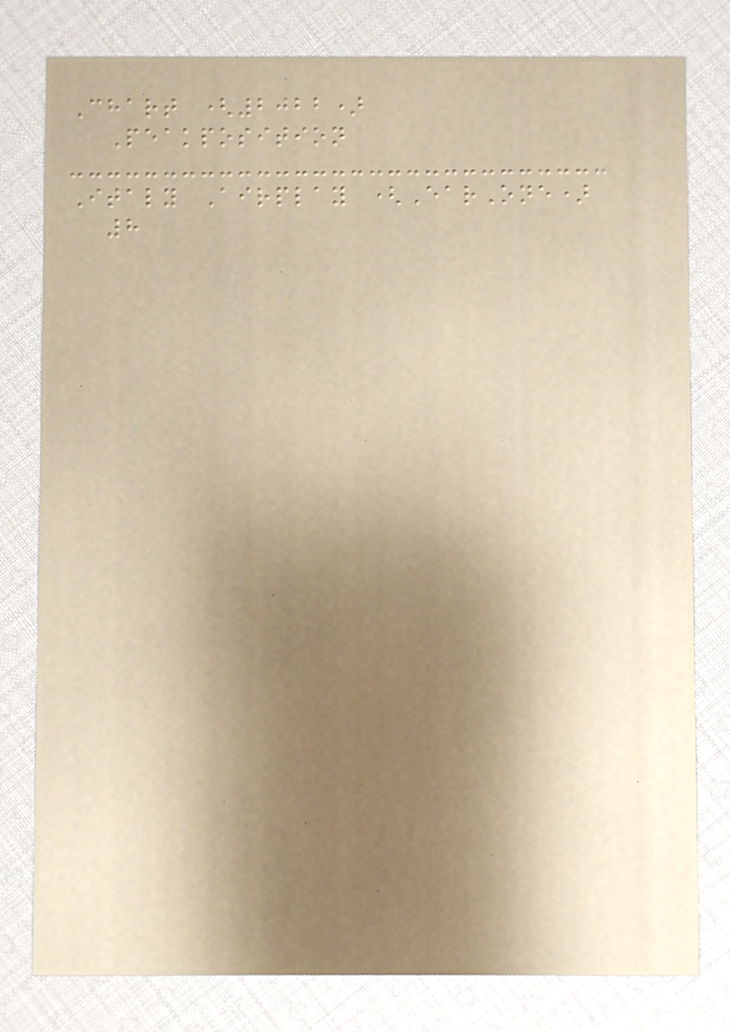Chart (2022)
Peakposition
Italy Airplay (EarOne)
8
